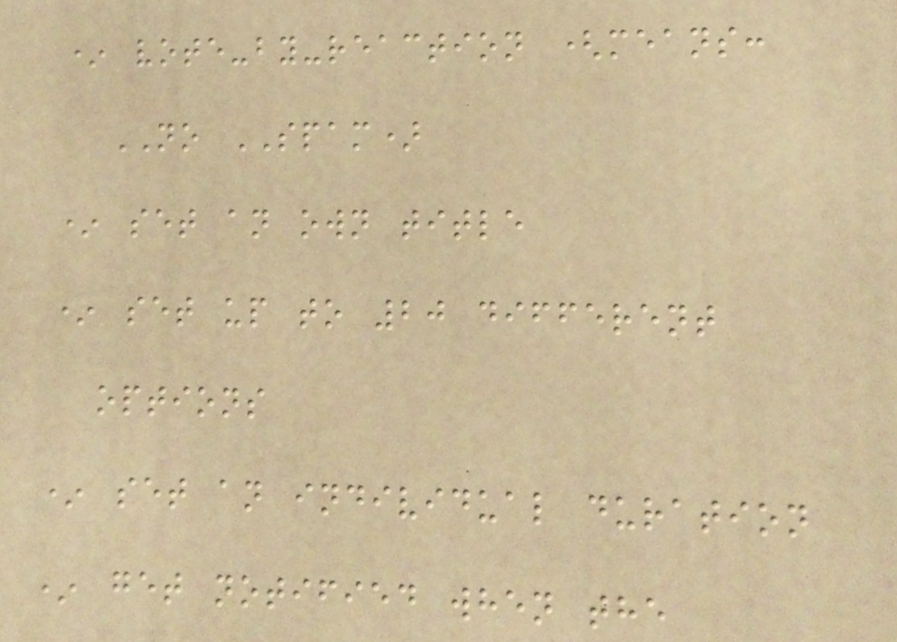* vote-by-reaction (means:
NO SPAM)
* set an own title
* set up to 20 different
options
* set an individual duration
* get notified when the
